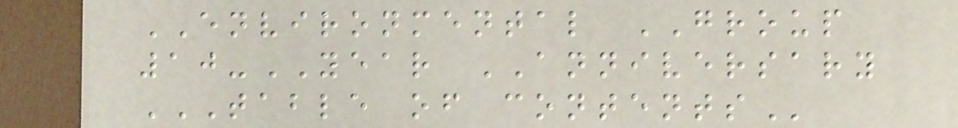ENVIRONMENTAL GROUP
10-YEAR ANNIVERSARY
TABLE OF CONTENTS
